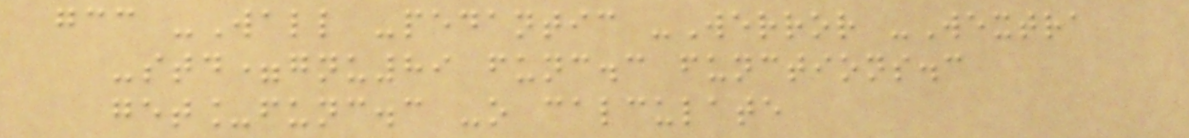gcc -Wall -pedantic -Werror -Wextra
-std=gnu89 func.c functions.c
get_func.c -o calculate
